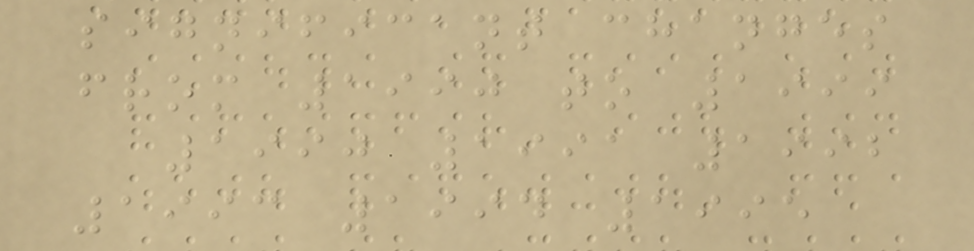significant changes
from 1990 to 1999
1990 1991 1992
1993 1994 1995
